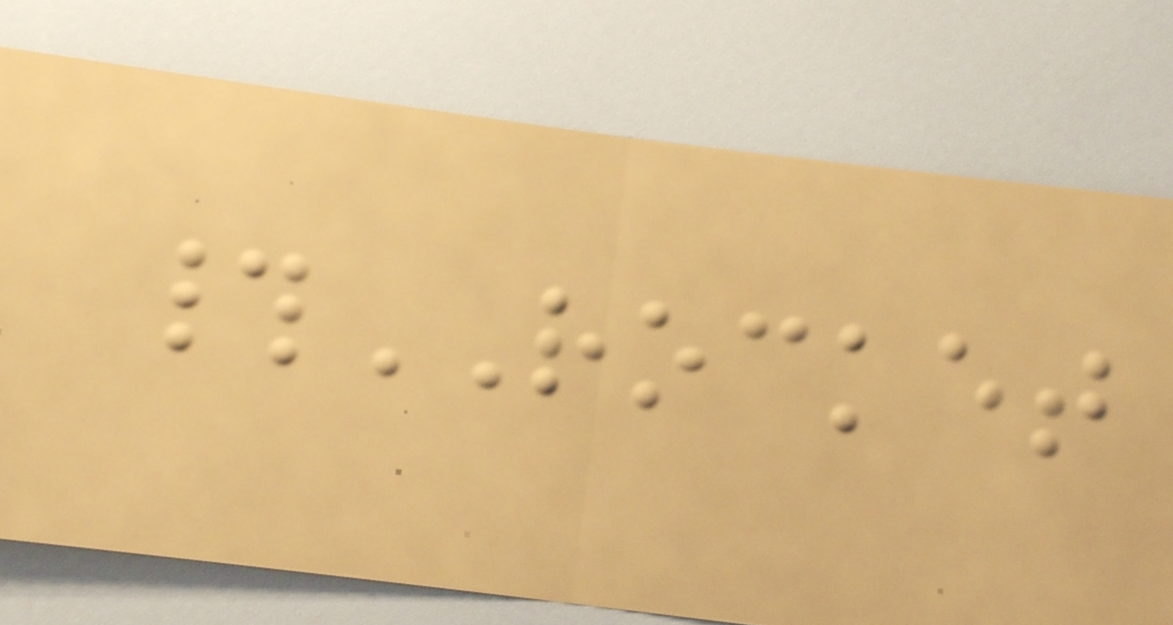#ROCKET
